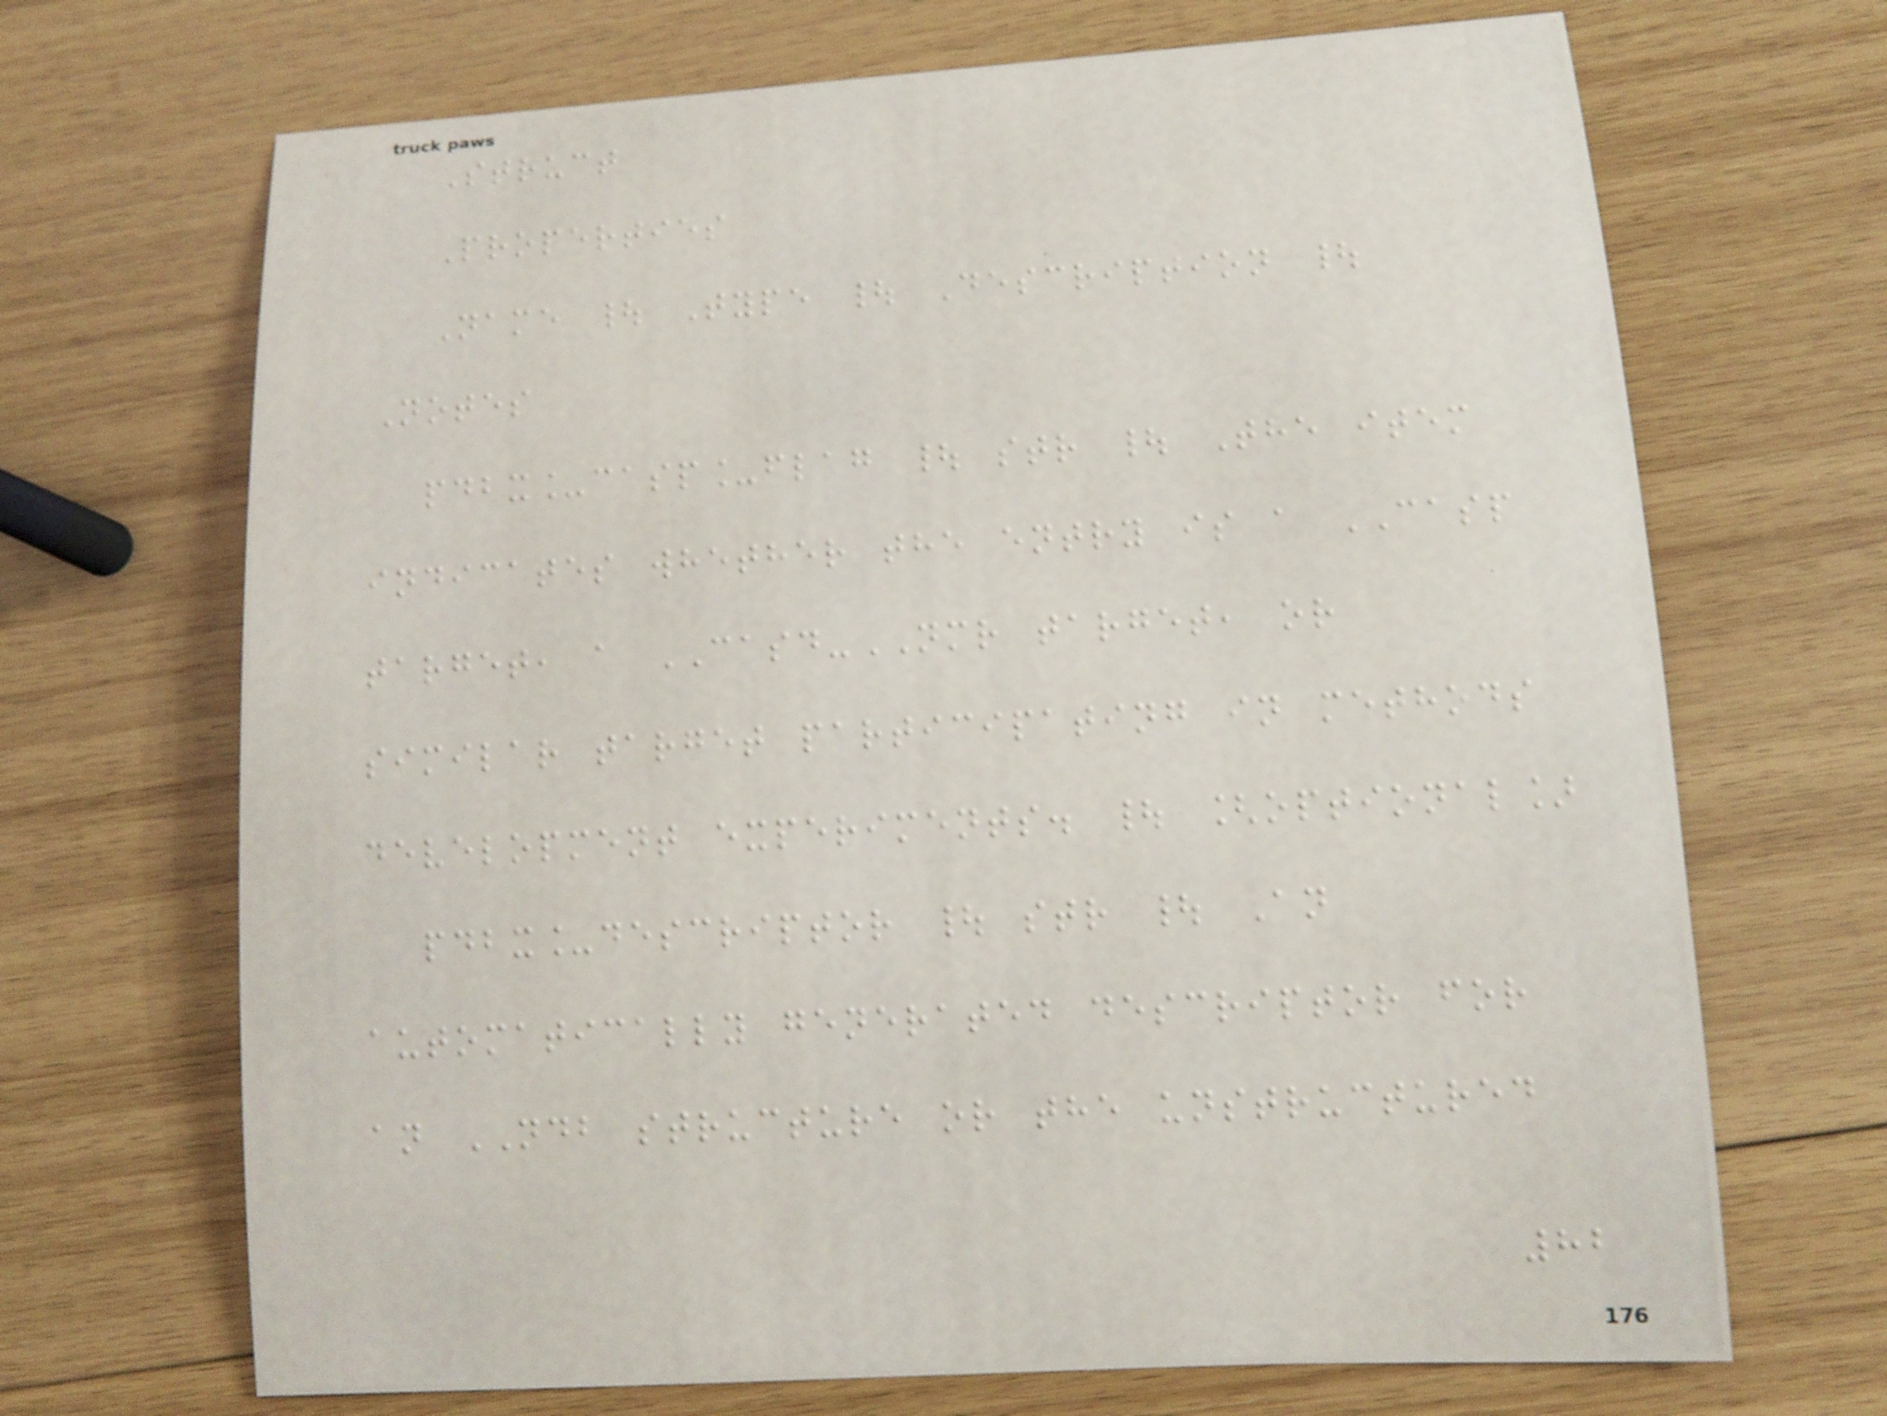Struct
Properties
Name | Type | Description |
Notes
pdbx_casp_flag | str | The item
indicates whether the entry is a CASP
target, a CASD-NMR target, or
similar target participating in methods
development experiments. | [optional]
pdbx_descriptor | str | An
automatically generated descriptor for
an NDB structure or the unstructured
82
